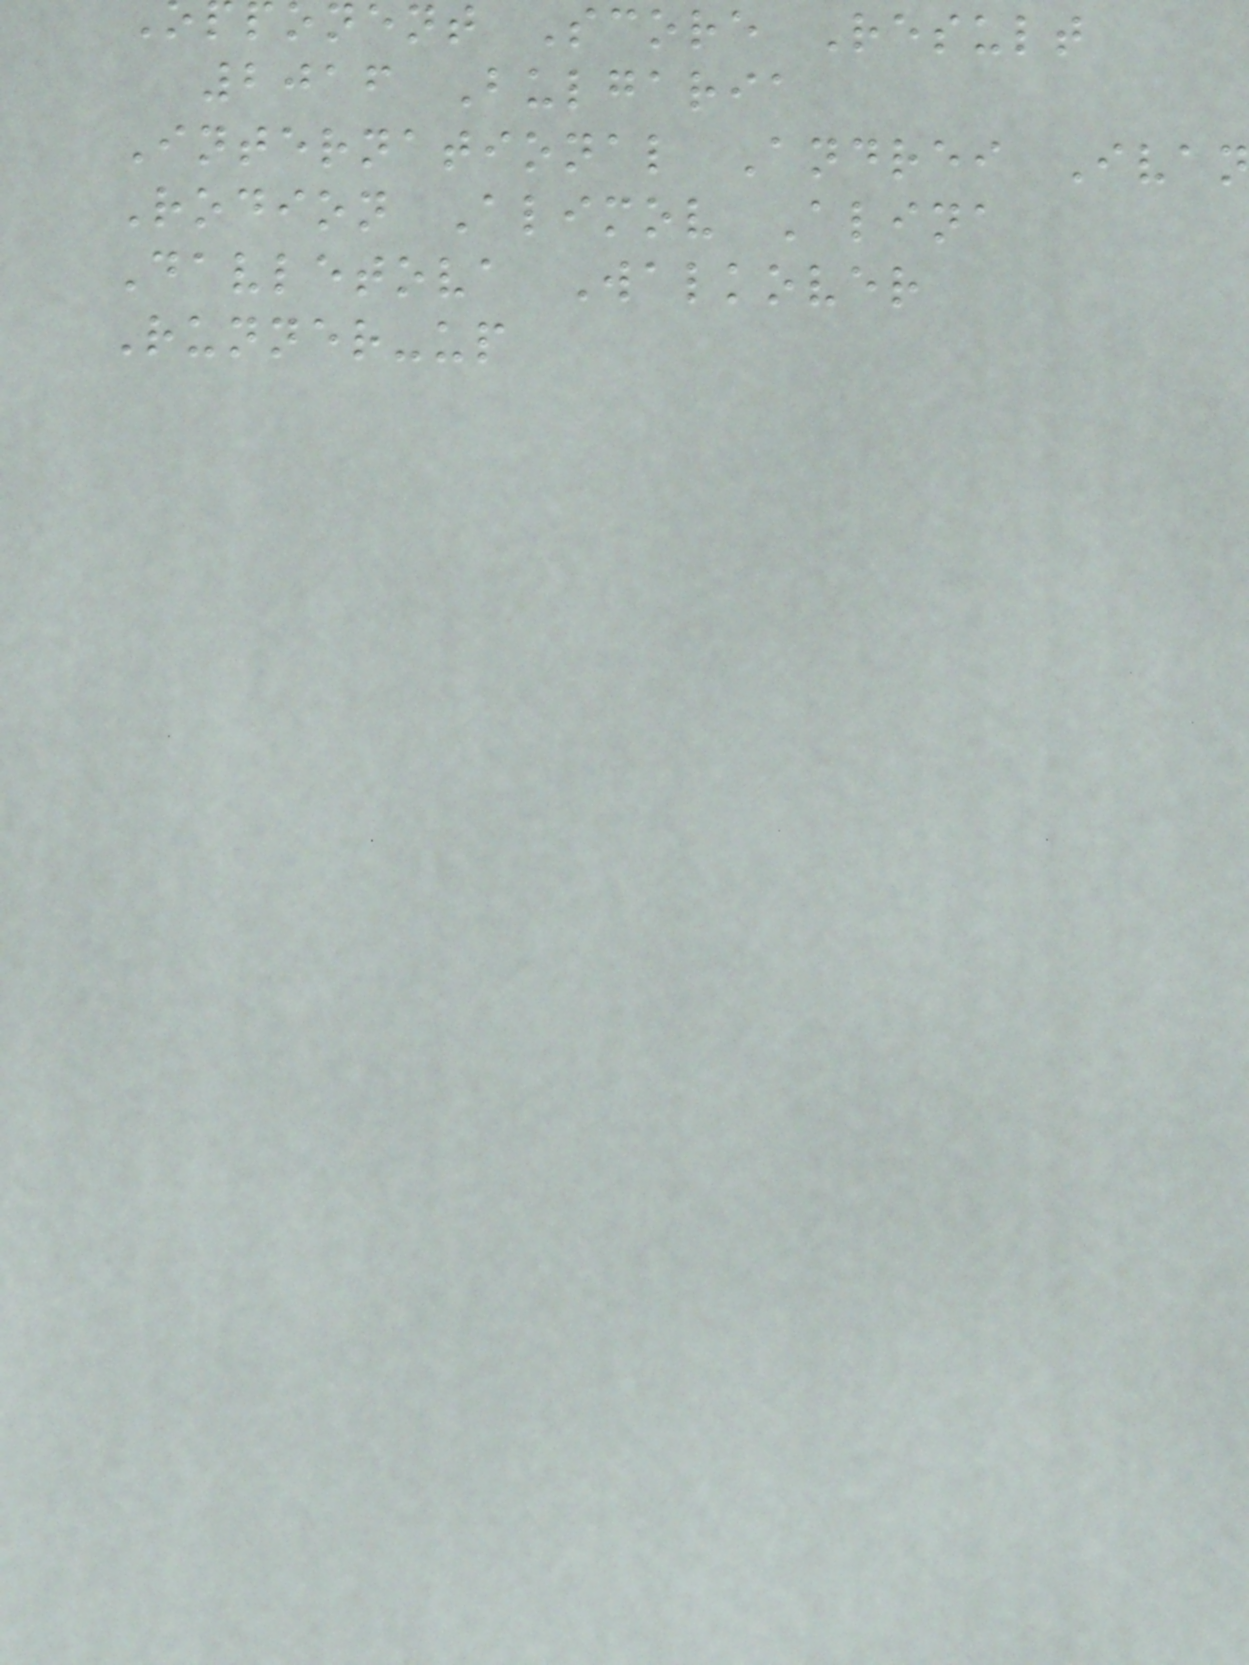onent Score Result
2016 Bulgaria
International Andrei Ivan
Rodion Alimov Alina
Davletova Walkover
Runner-up
